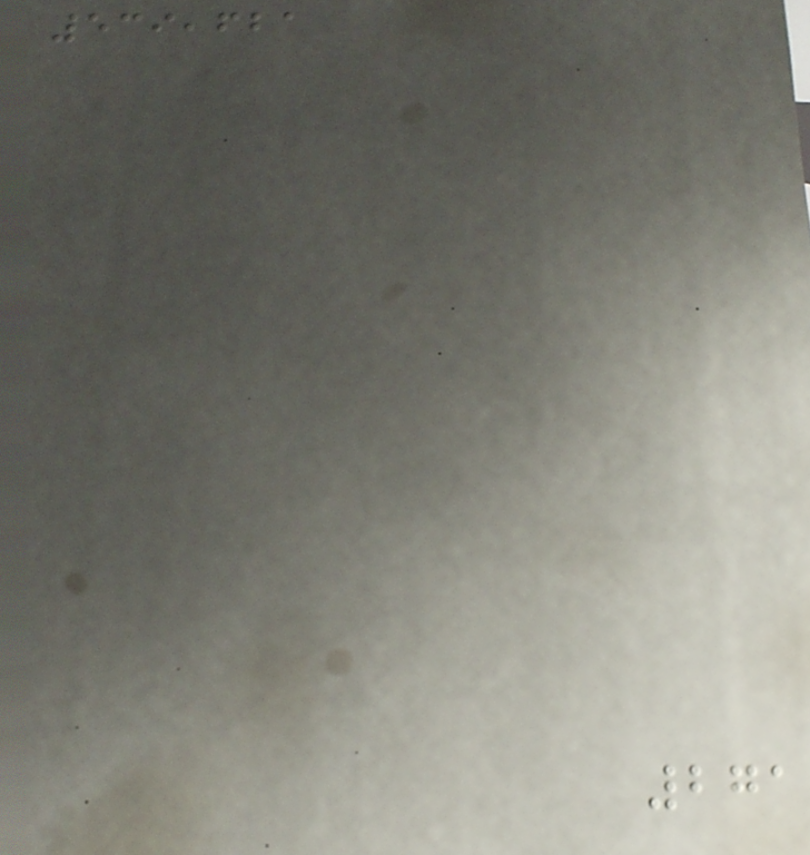539,621
271
